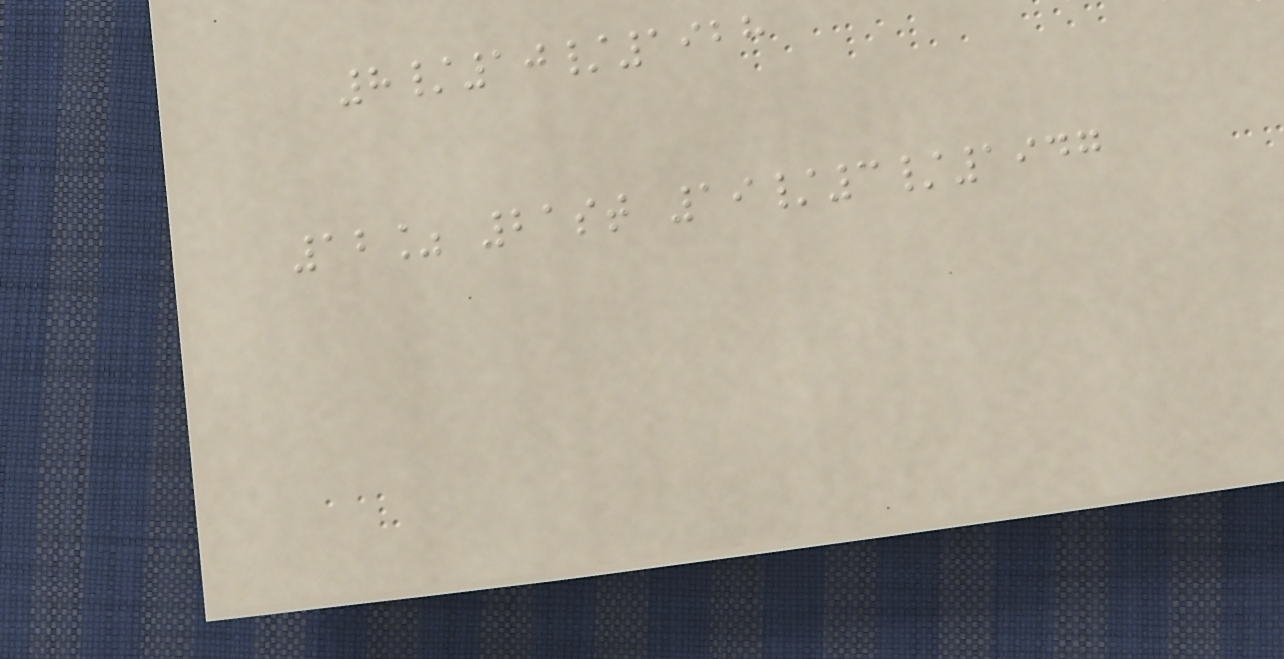8/10/1928
12% 21st 19/3/1947
